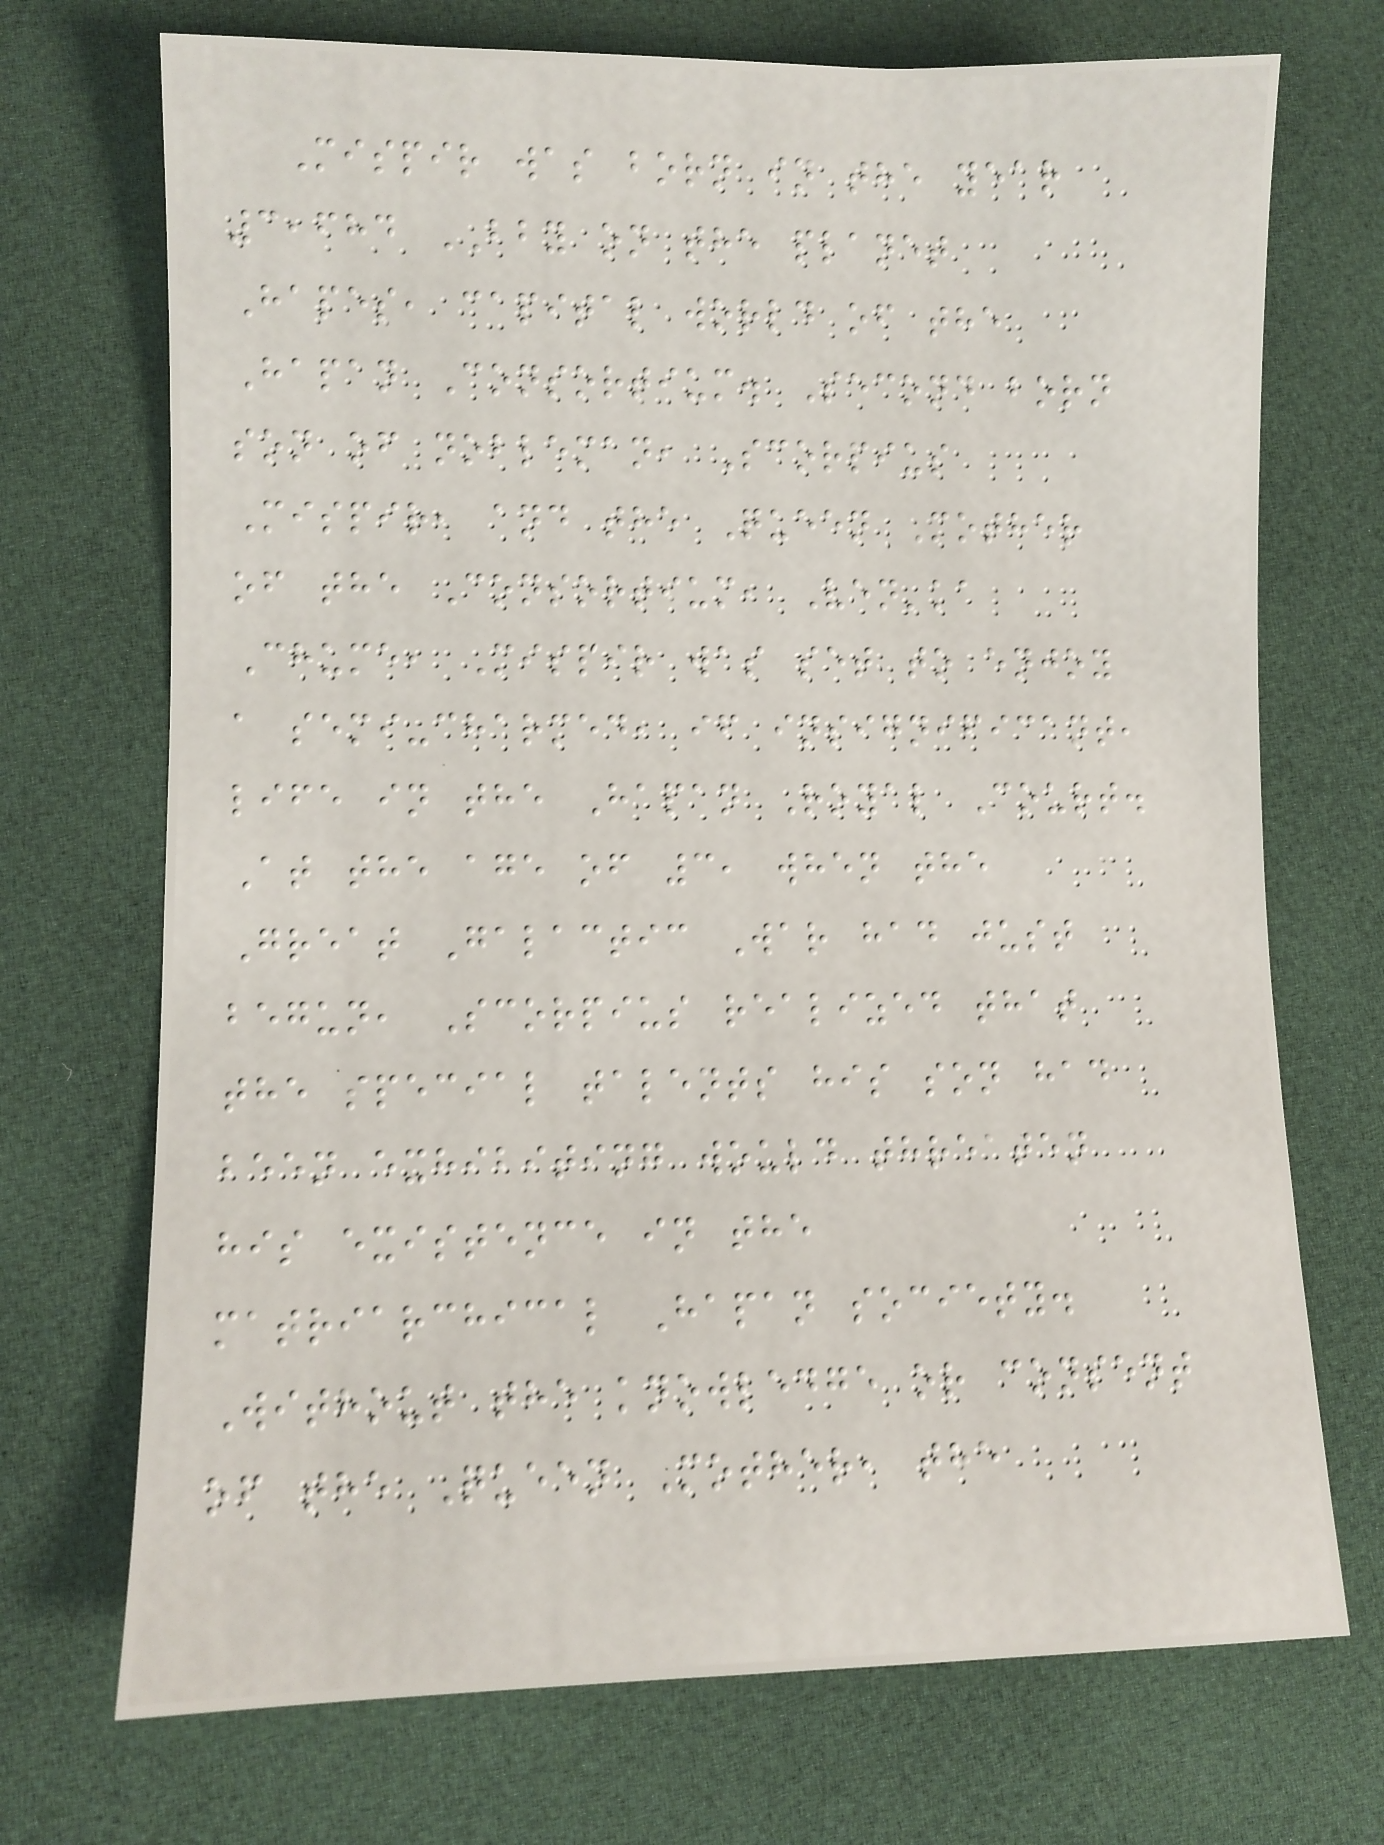Mispir was born in the year
3,684 BBY on the planet
Hapes, capital world of the
Hapan Consortium. Second born
son of nobleman, Scorpius
Mispir, and the Queen Mother
of the Consortium, Ven'ka
Chume, Mispir was set to enjoy
a semi-charmed, if insignificant,
life in the Hapan Royal Court.
At the age of 3, when the
Great Galactic War had just
begun, Scorpius realized that
the special talents his son had
been exhibiting would threaten
his existence in the
matriarchical Hapan society.
Without the knowledge or consent
of the Queen Mother, the
